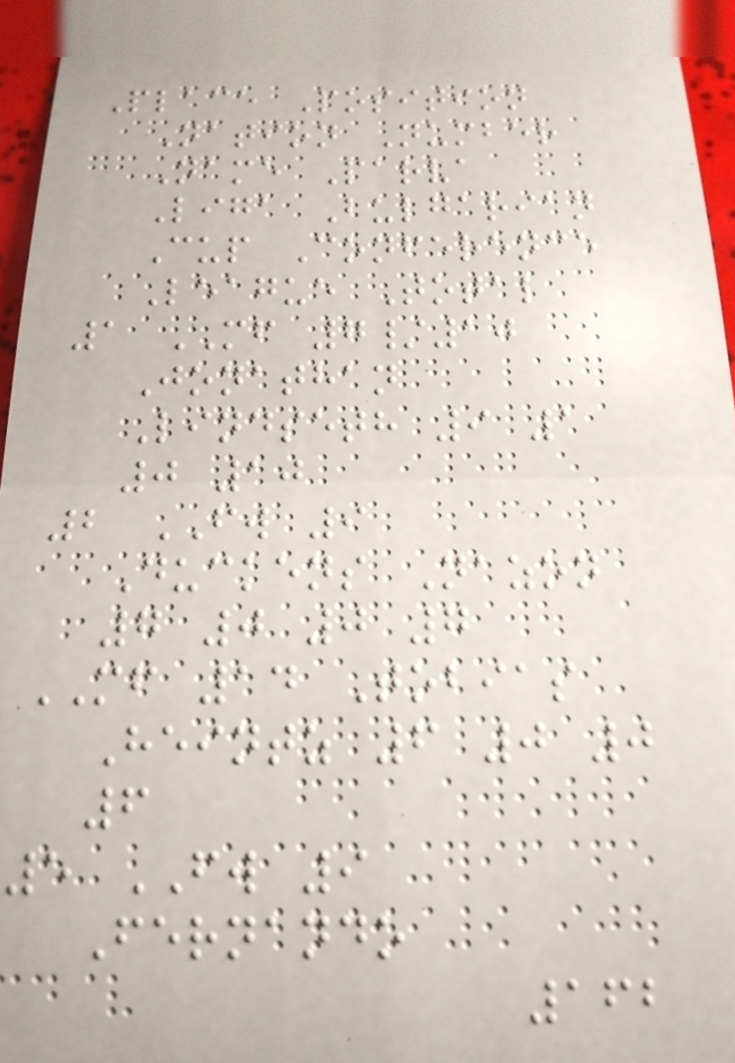Place Position
Nation Number
Name Parva
Liga Bulgarian
Cup Conference
League Total
1 MF 7/10
Jonathan
Lindseth 9 1
0 10
2 FW 9
Duckens Nazon
7 0 0 7
MF 14 Tobias
Heintz 6 0 0
6
5 FW 9
Fernando
162
